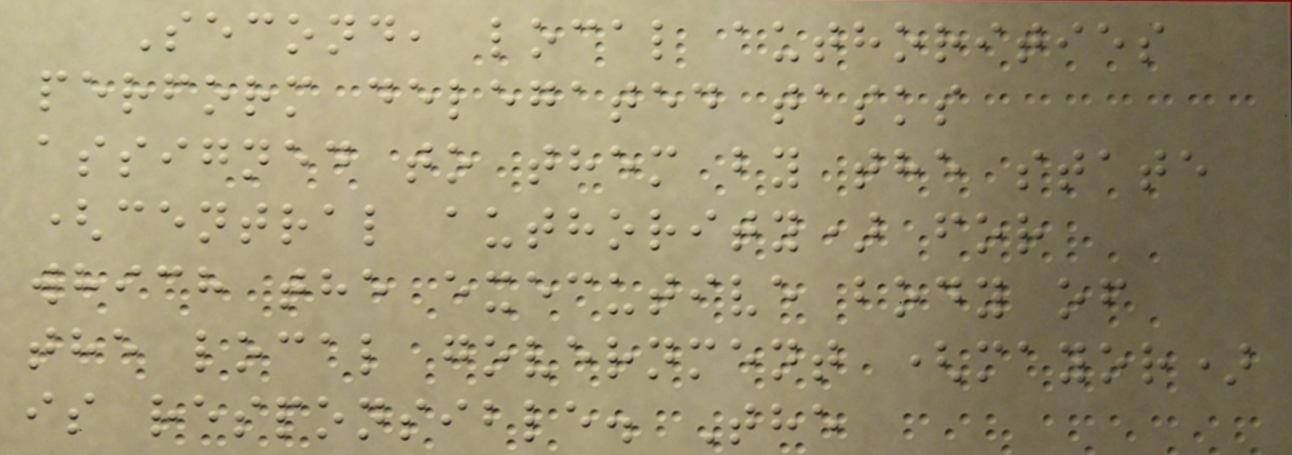Second, local authorities
perform delegated tasks
assigned to them by the state
(central authority) for
which the executive body of
the local government (mayor)
is responsible. The
